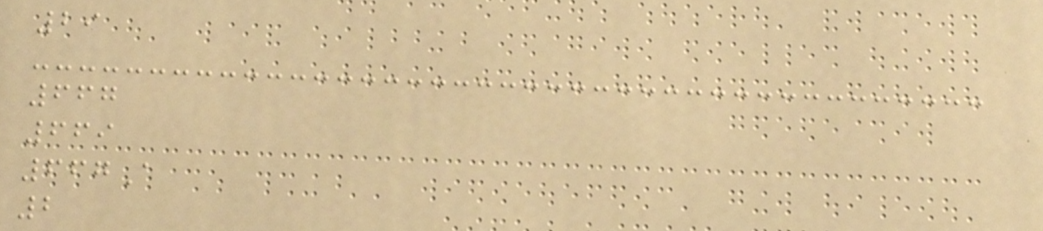29
667
669
667A
2
